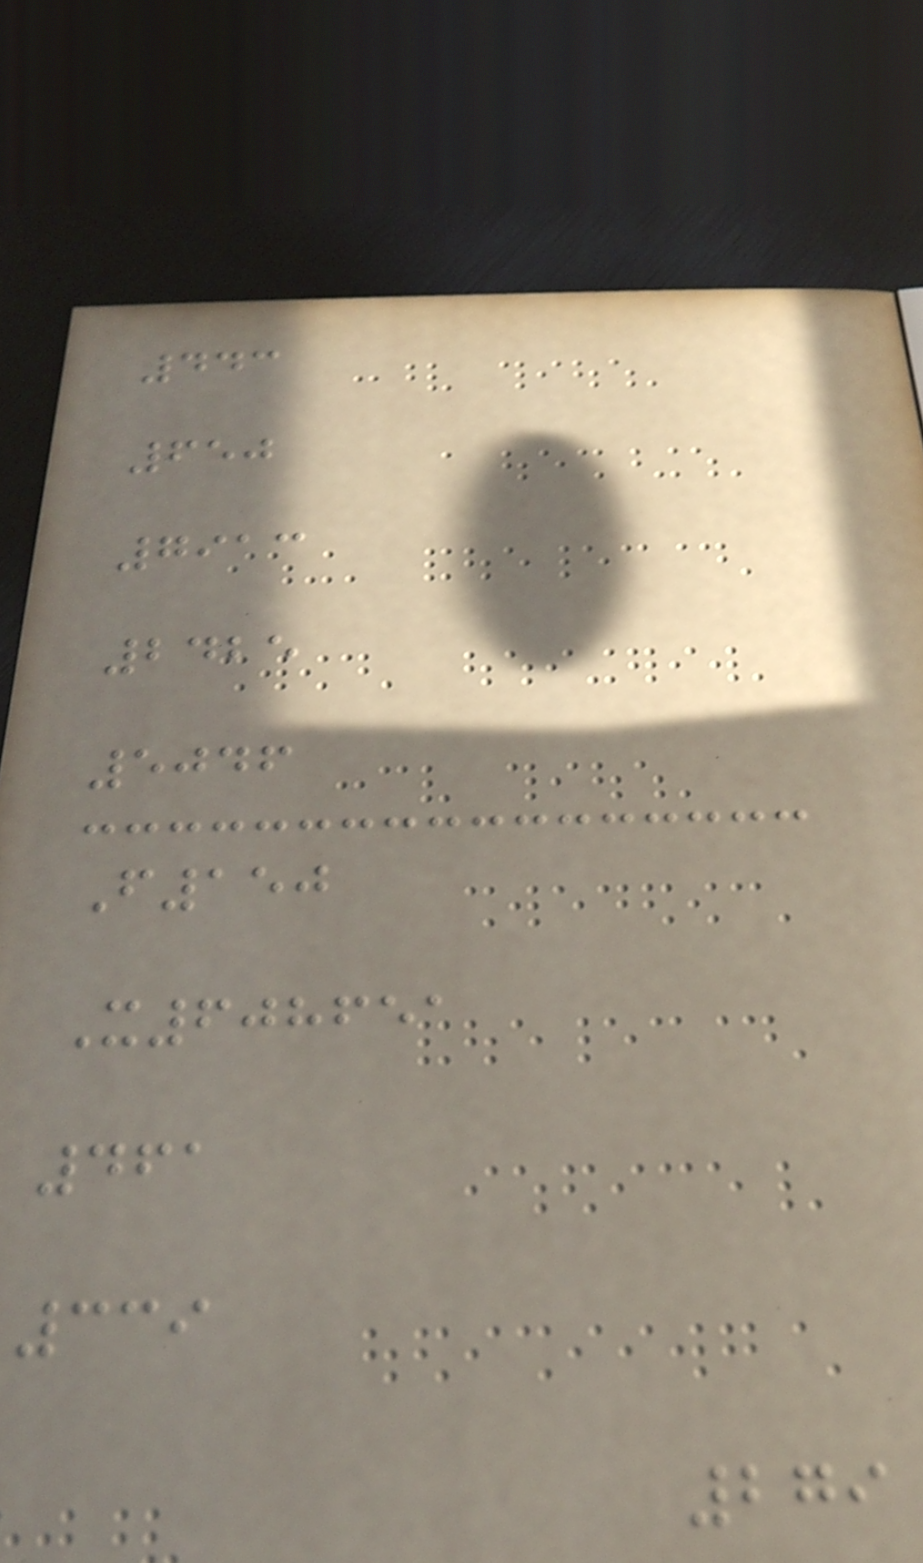443
650
7913
2425
5046
F150
X608651
461
339
279
